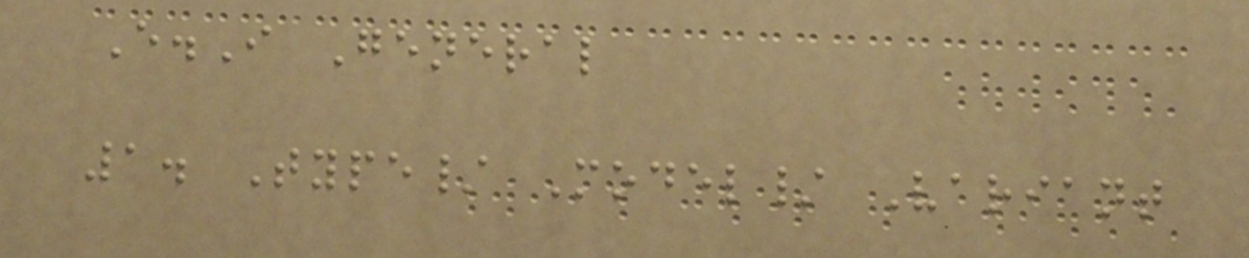E.I General
1. Type/ Model/ Variant
